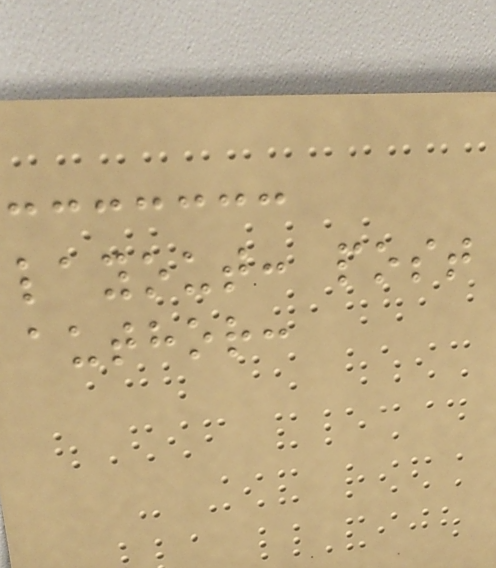layout: post
author:
